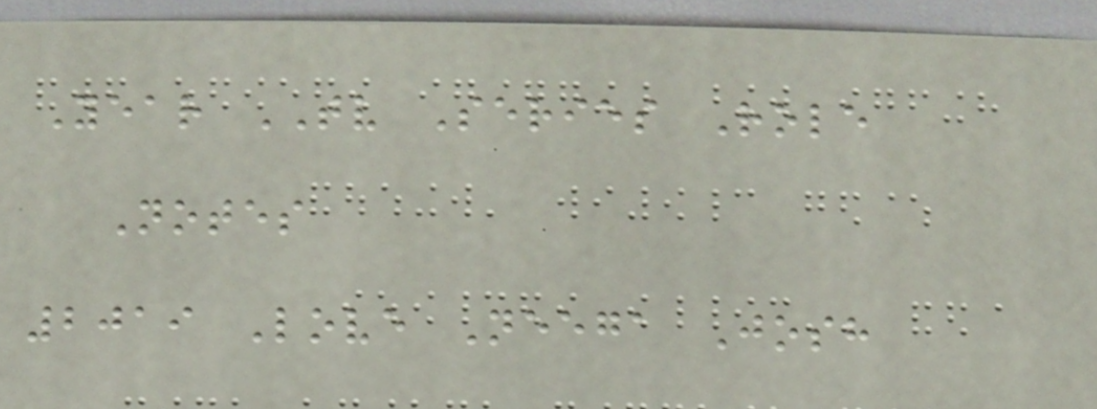Year TV Series Role
Notes
2019 Love Neega Josh
